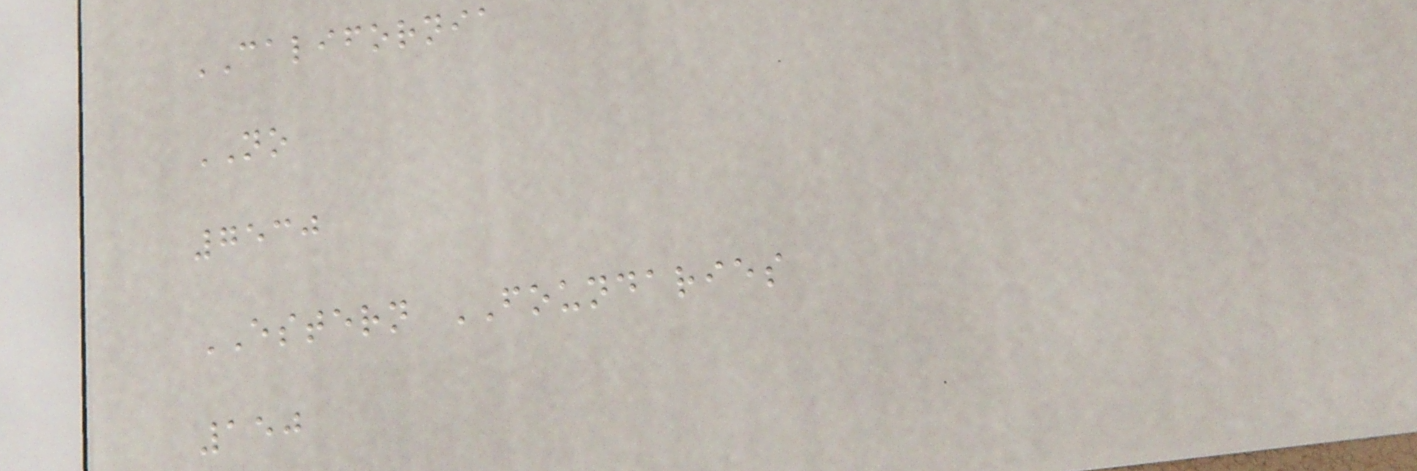CALIFORNIA
NO
7530
ESTERN FOUNDARIES
150
